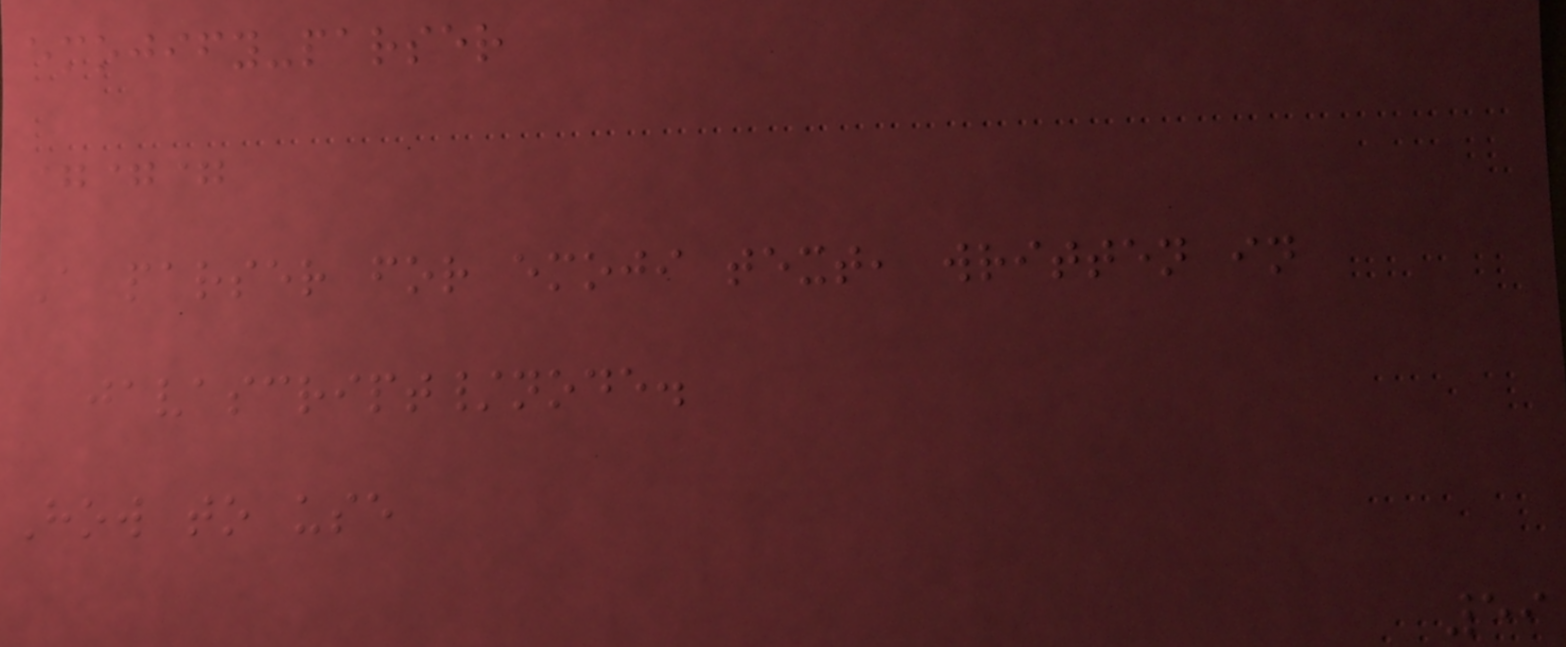emojify-parser
===
A parser for emoji text, written in
javascript/node.
How to use
59
